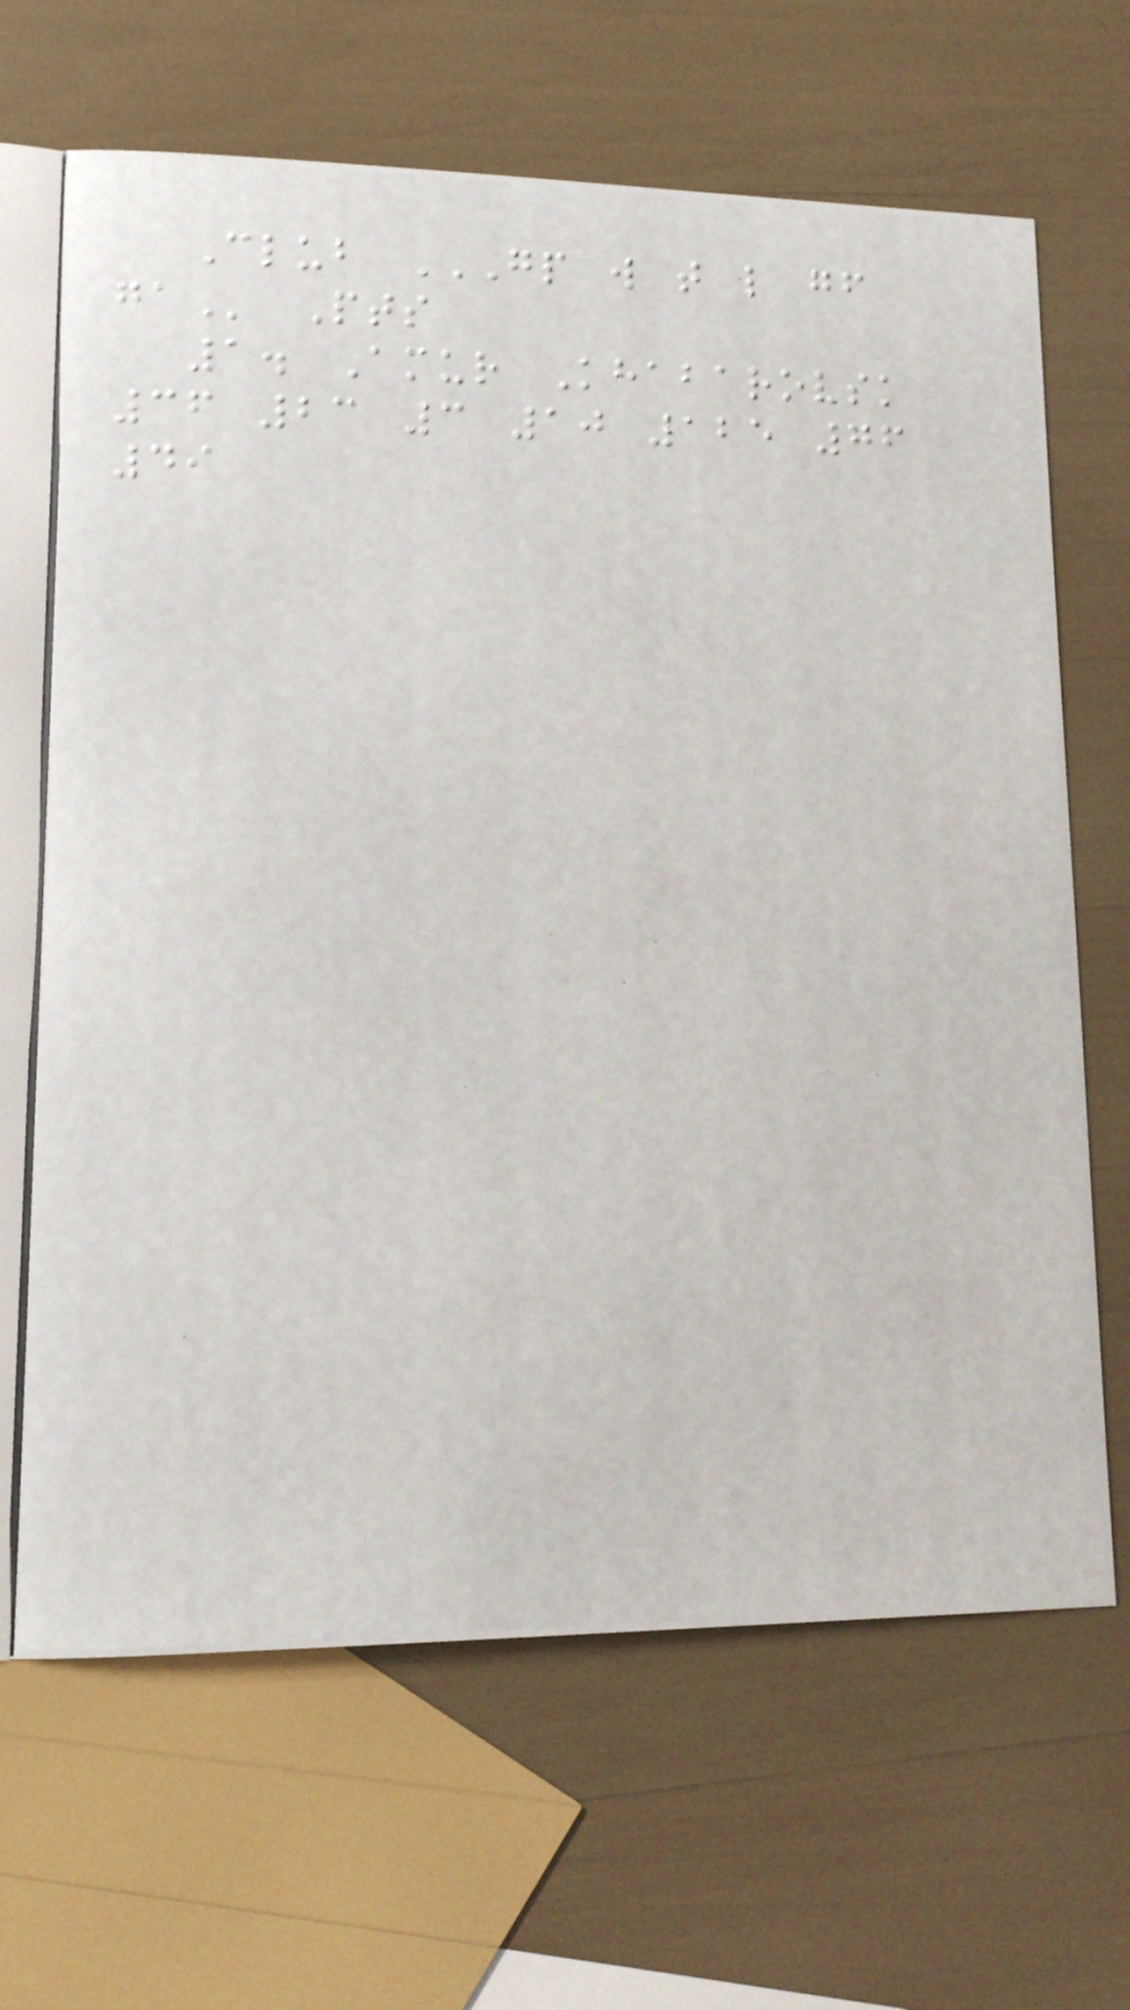Club GP W T L GF
GA Pts
1. Amur Khabarovsk
36 23 3 10 125 76
49
